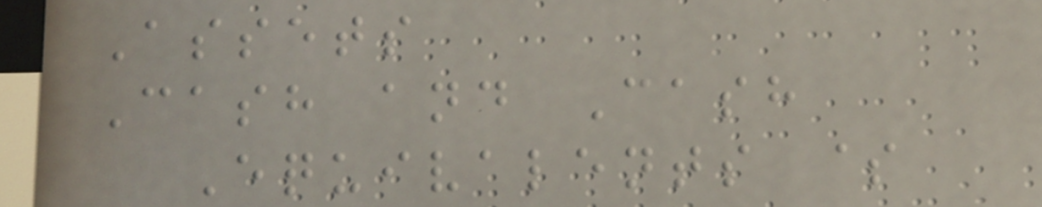Assets
Cash and Cash
Equivalents $
